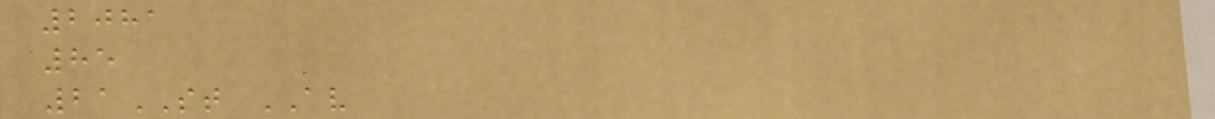2081
85
21ST AV
